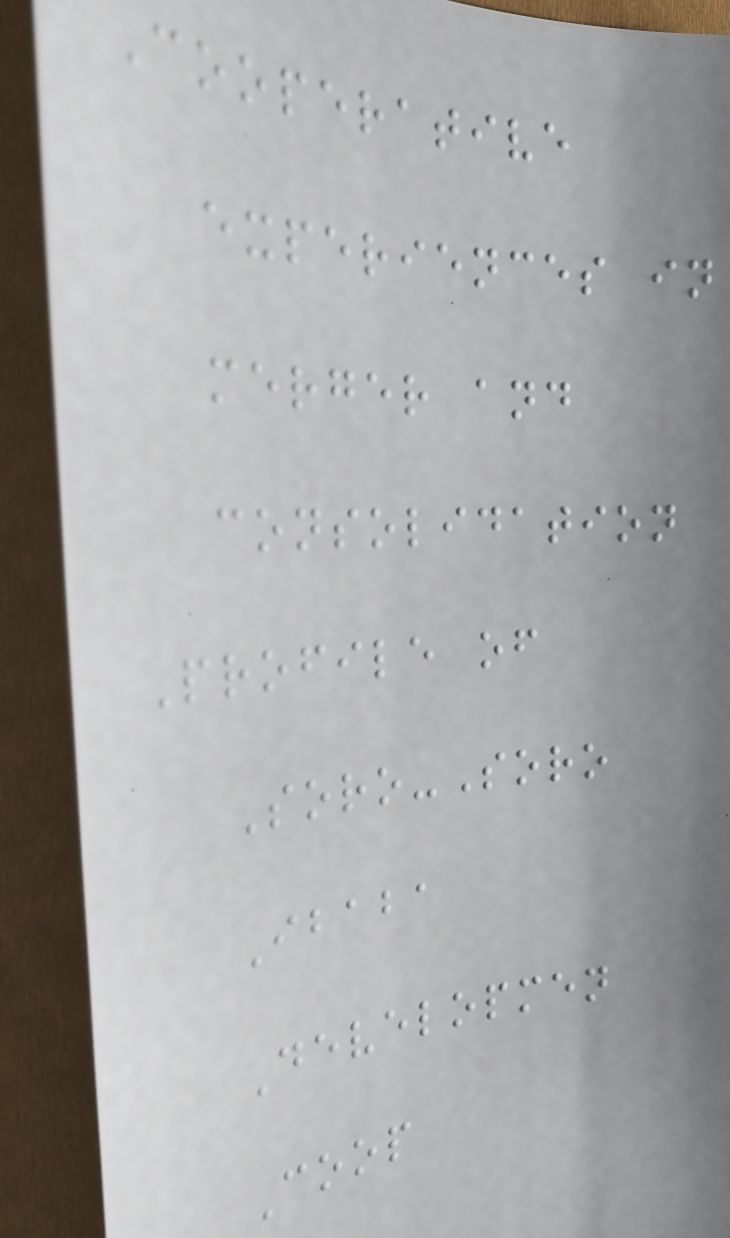Cooperative
experiences in
merger and
consolidation
Profile of
Soro-Soro
Ibaba
Developmen
Coop
